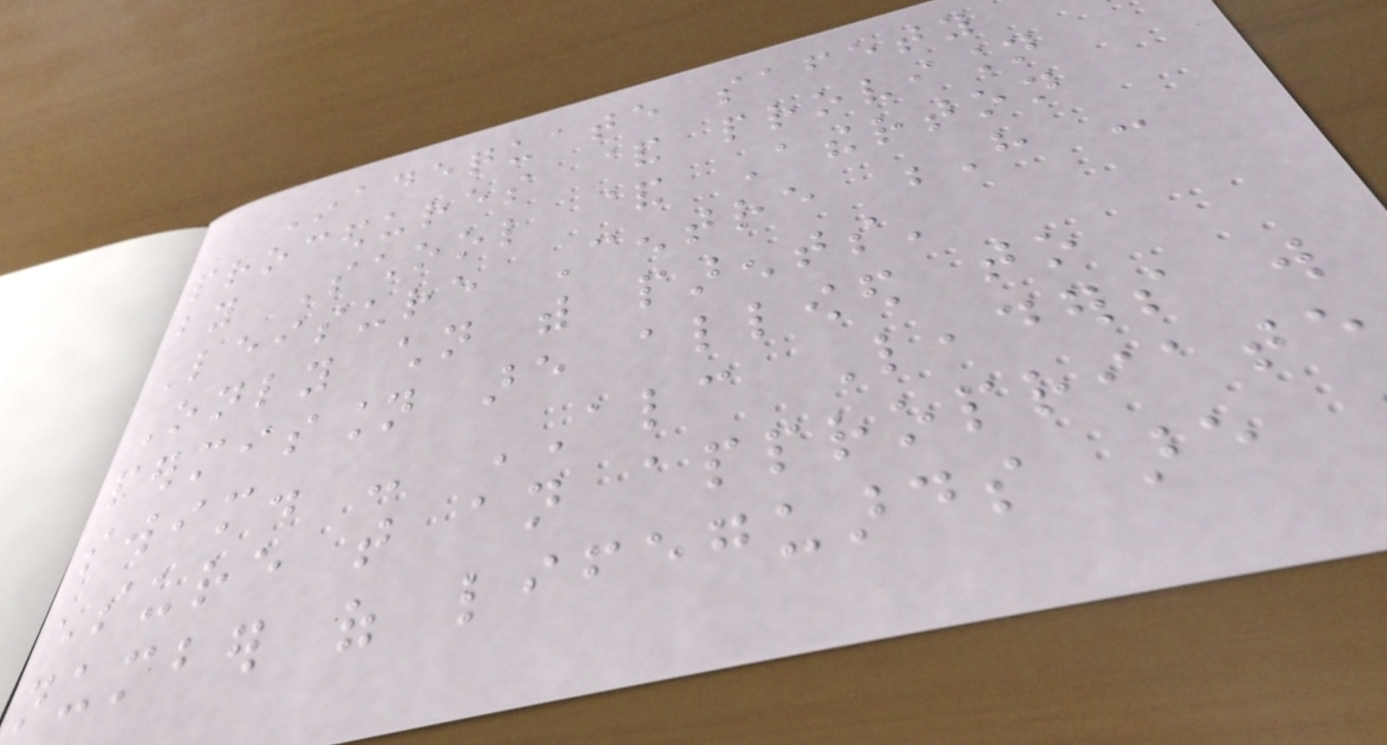Inadequate safety
procedures & provision
by School & Atherton
Leisure Centre H -
Only children with parents'
permission are allowed to
swim. - ALC Leaders will
ensure that an appropriate
number of lifeguards are
